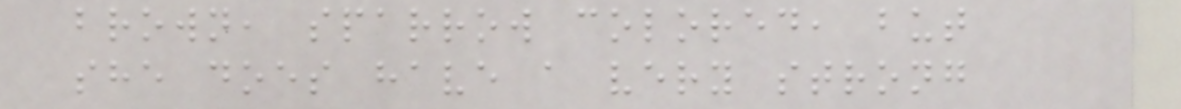brown, sparrow colored, but
she does have a very strong
